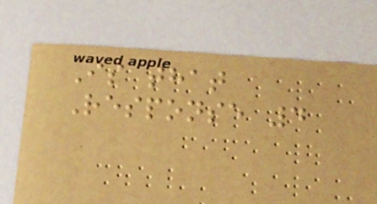Is that
Response 4
